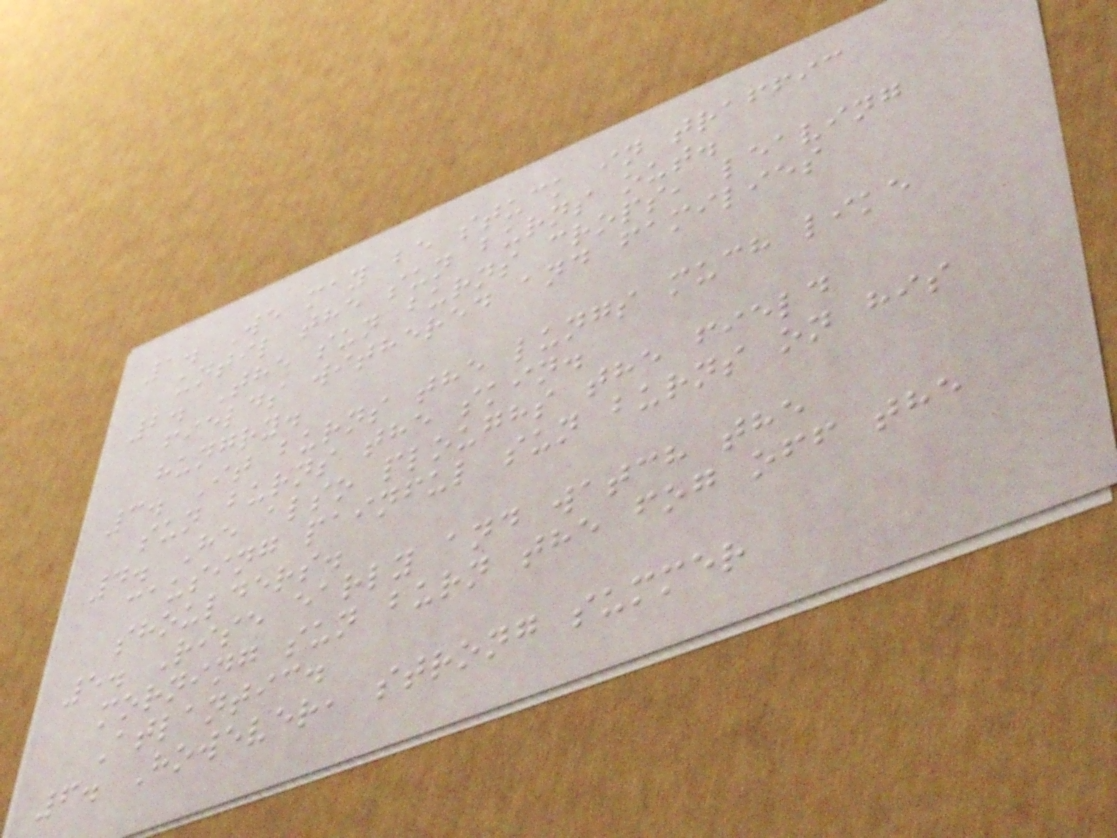1. We may be stuck in traffic
until the sun burns out.
2. The sun burns crops, leaving
fields withered and families
hungry.
3. It burns the lungs much like
sun burns the skin.
4. He also ploughs the field
causing painful sun burns on his
shoulders.
5. Rise early and watch the
morning sun burn the fog off the
Atlantic.
6. However, strong summer
